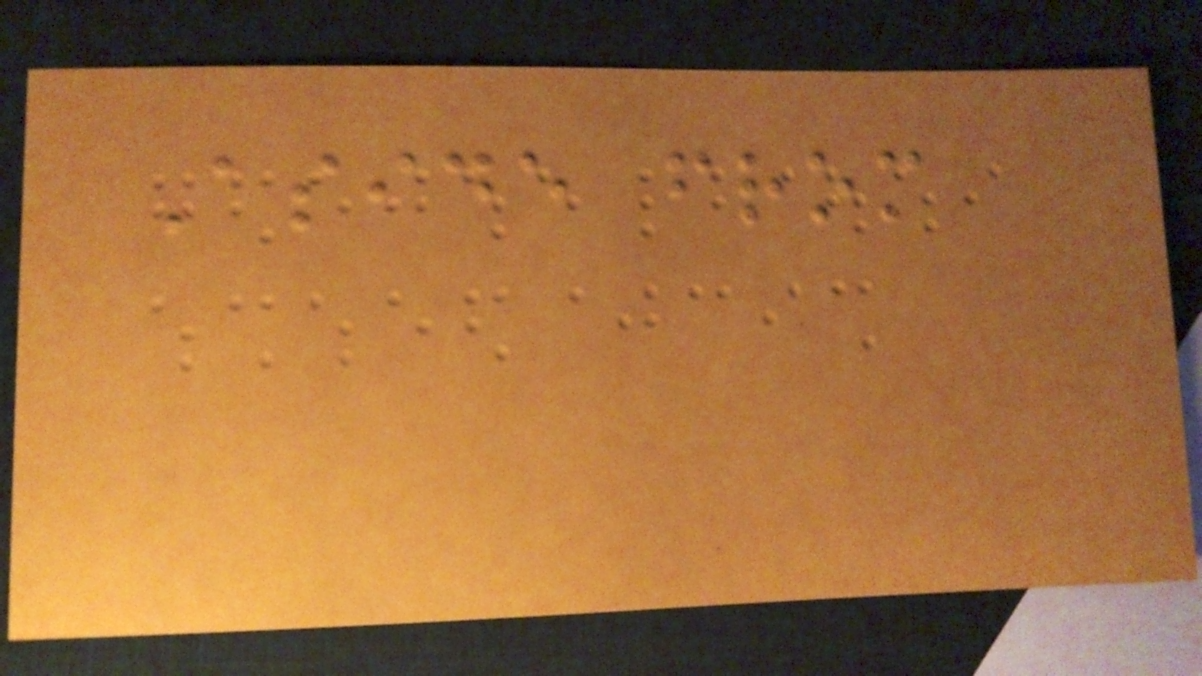Aside from
